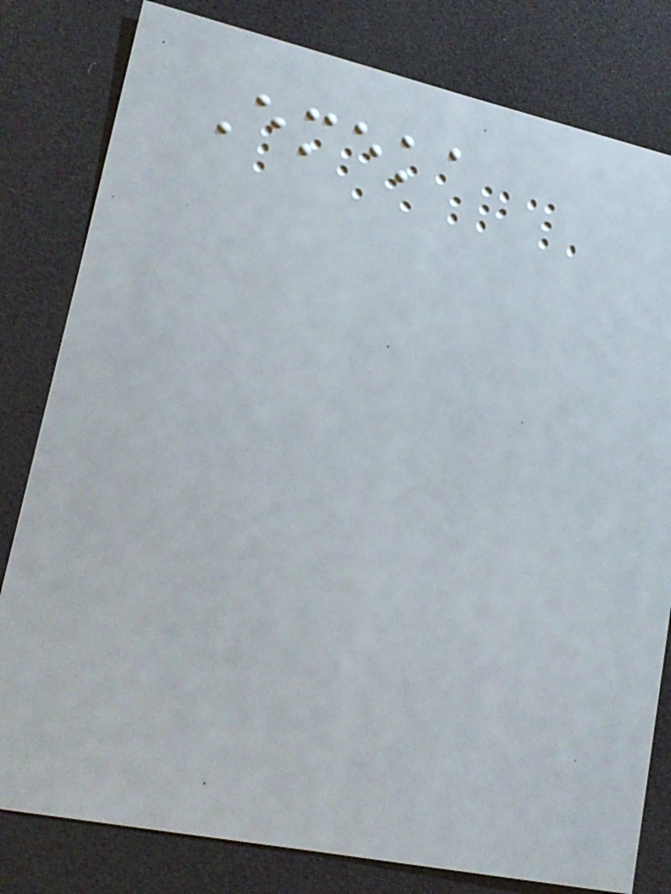Emeka
